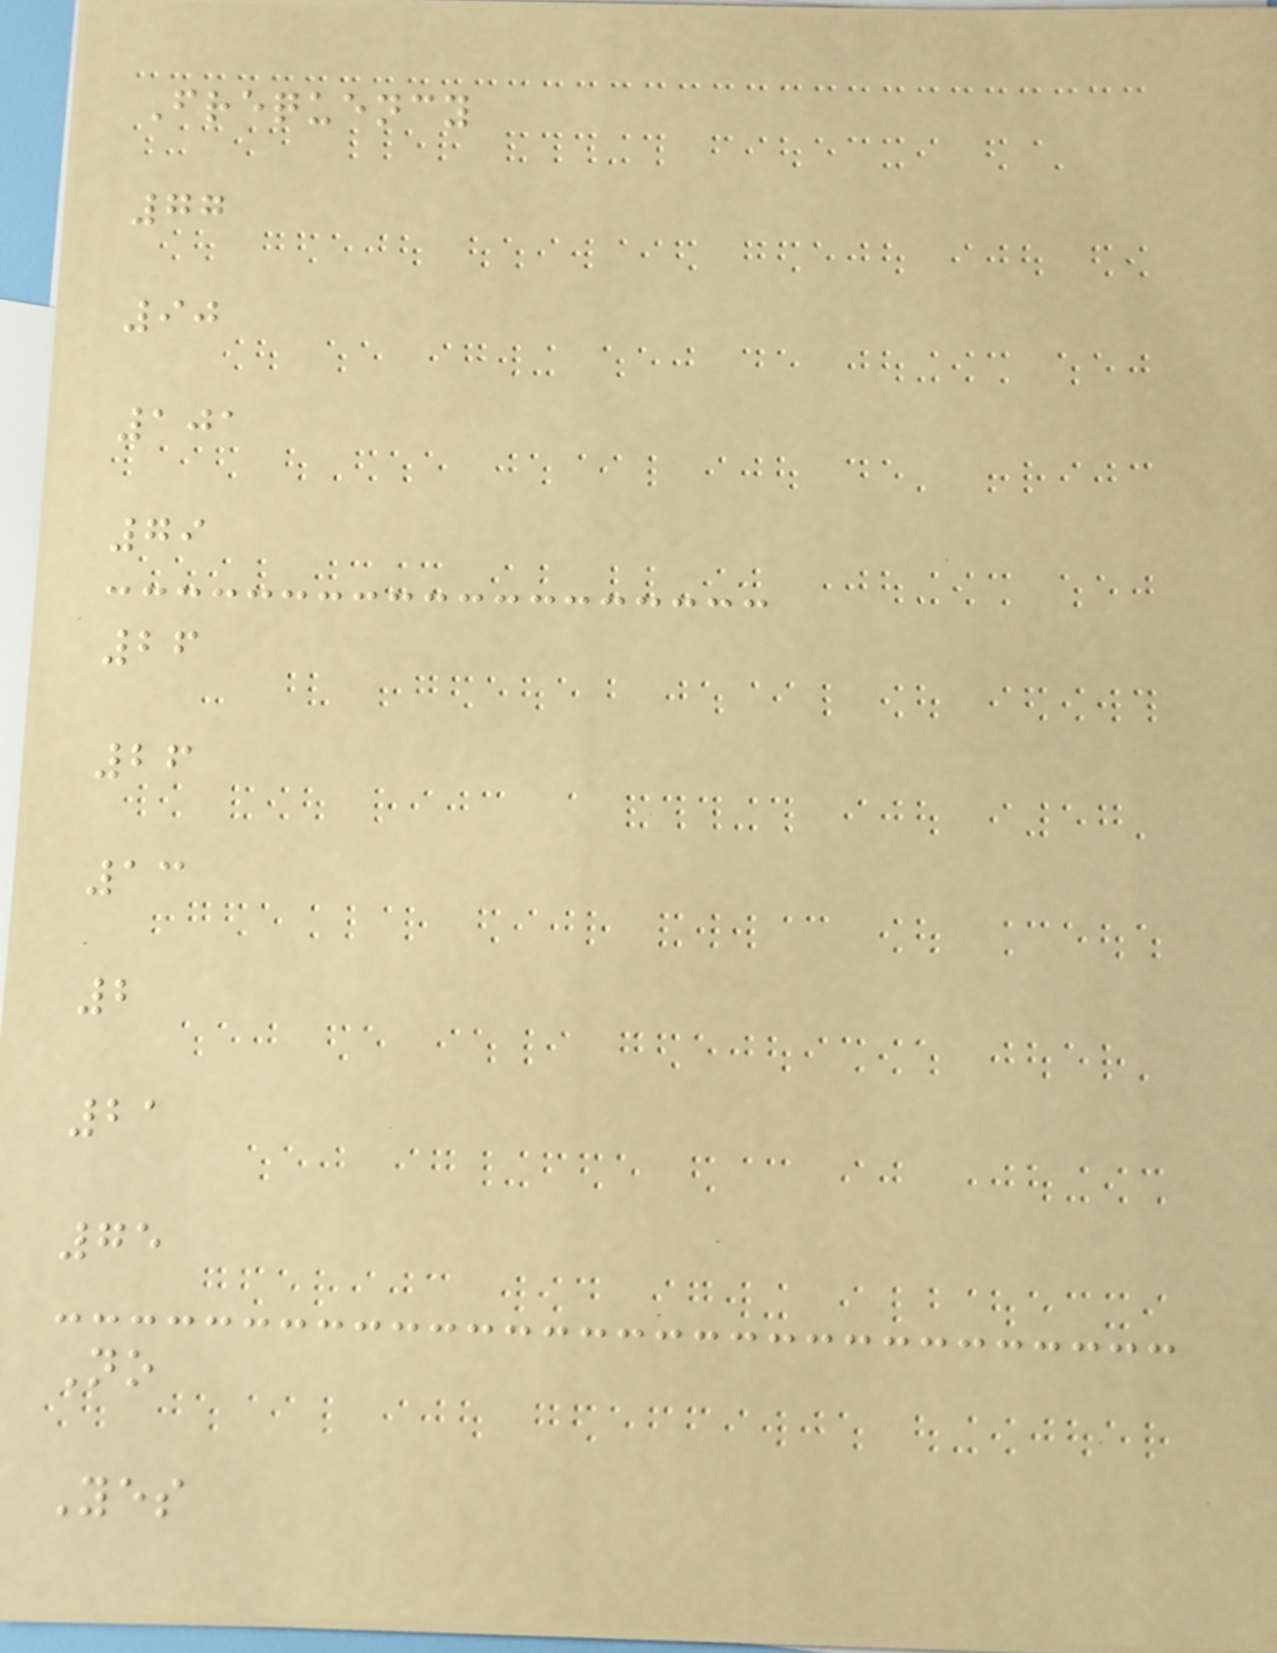Frequency
77
90
101
79
26
26
13
2
21
75
No
Yes
